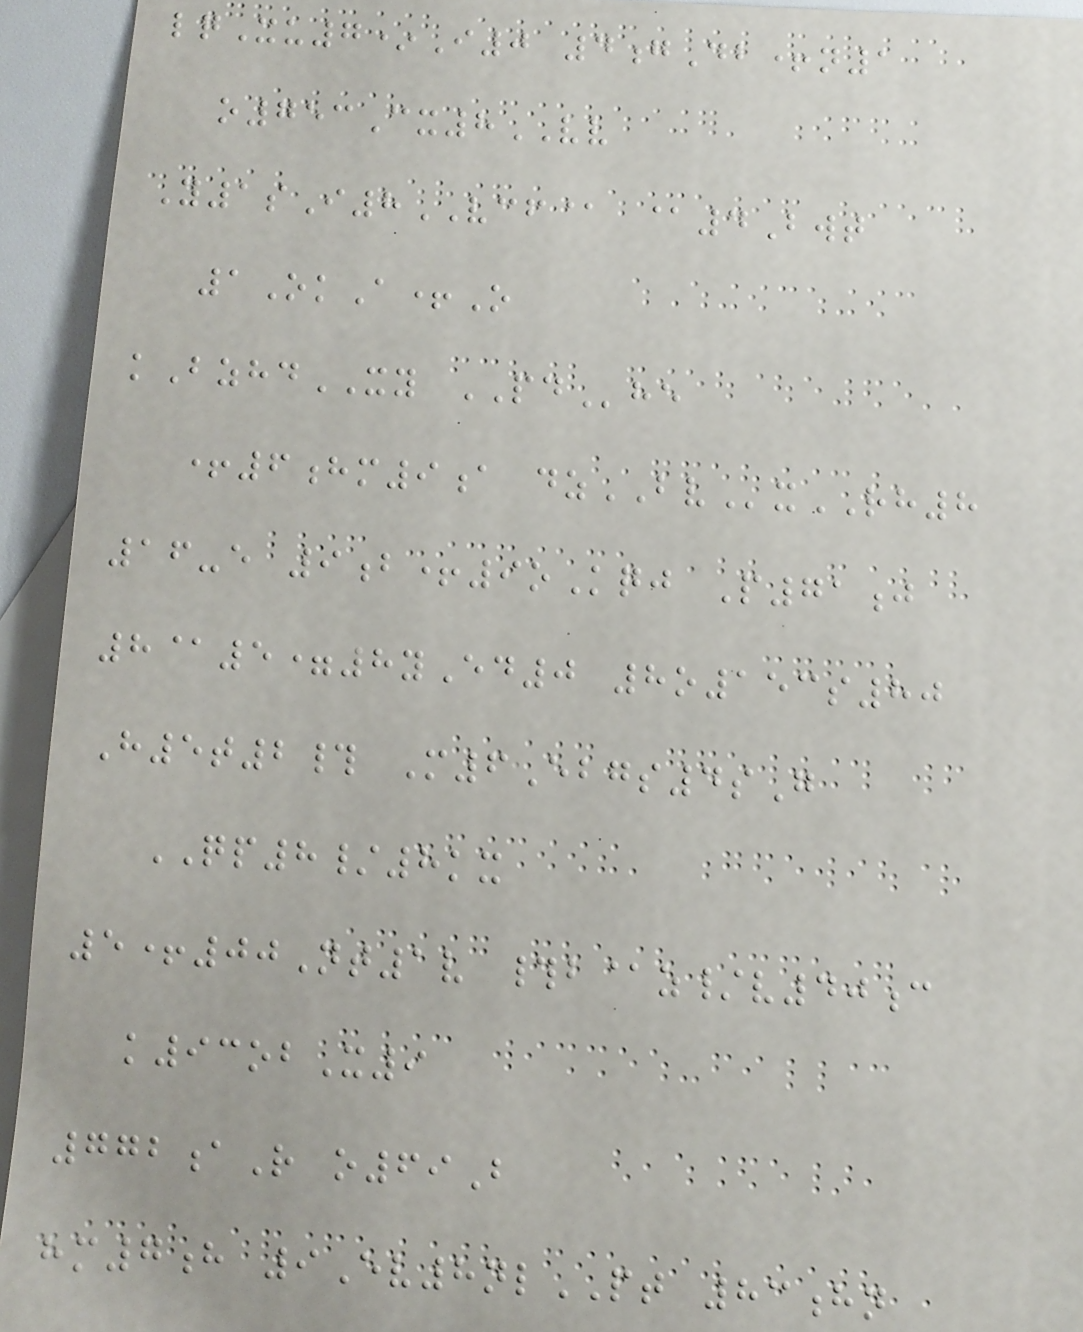lqXu7*I0 4gDb+n1
o753Cx8VV
Y1sI8VCF@ @4Bwt
1OkA+O
kBzhdXY PDhe
+6hm9a dzBVxRH8
16-e 9b+9oKqj P71j
8@5=8yEd0 8o153s80
H5t2# M6Ebgs4sG
QP8/8kx
5+00Nt1v #b@z/v40c
k93obX9
772aR o69B
hm7h 9Ev8nlPT 83hn
